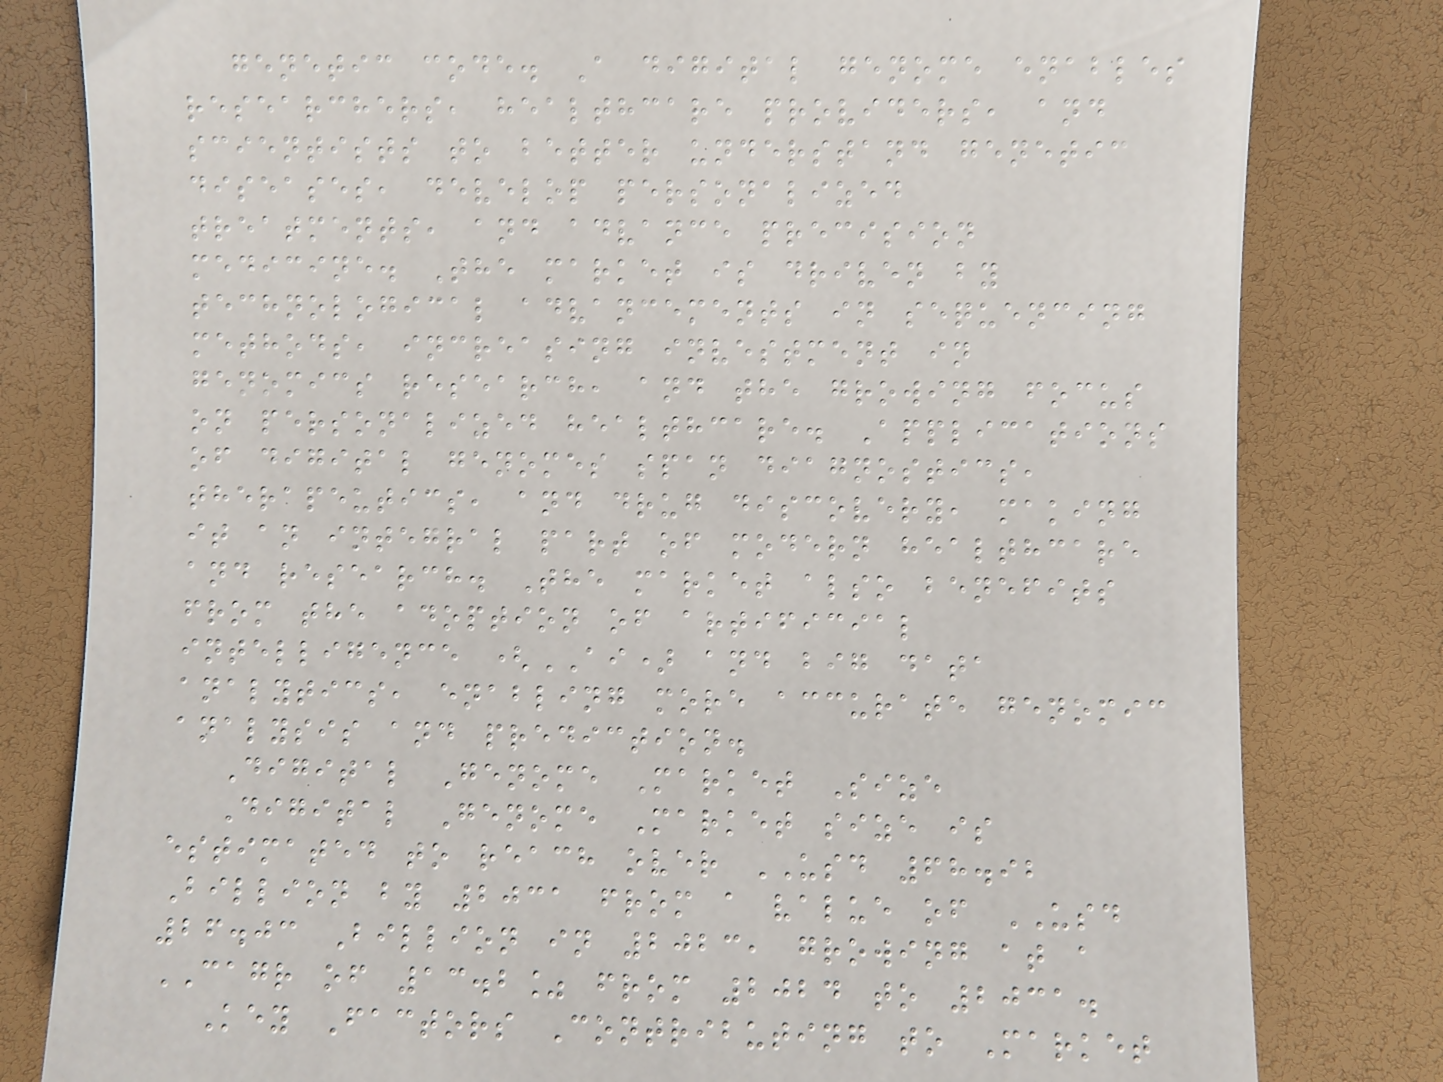genetic code. A digital genome enables
researchers, healthcare providers, and
scientists to better understand genetic
diseases, develop personalized
treatments, and advance precision
medicine. The market is driven by
technological advancements in sequencing
methods, increasing investment in
genomics research, and the growing focus
on personalized healthcare. Applications
of digital genomes span diagnostics,
therapeutics, and drug discovery, making
it an integral part of modern healthcare
and research. The market also benefits
from the adoption of artificial
intelligence (AI) and big data
analytics, enabling more accurate genomic
analysis and prediction.
Digital Genome Market Size
Digital Genome Market size is
estimated to reach over USD 68.92
Billion by 2031 from a value of USD
26.03 Billion in 2023, growing at a
CAGR of 13.2% from 2024 to 2031.
Key Factors Contributing to Market
